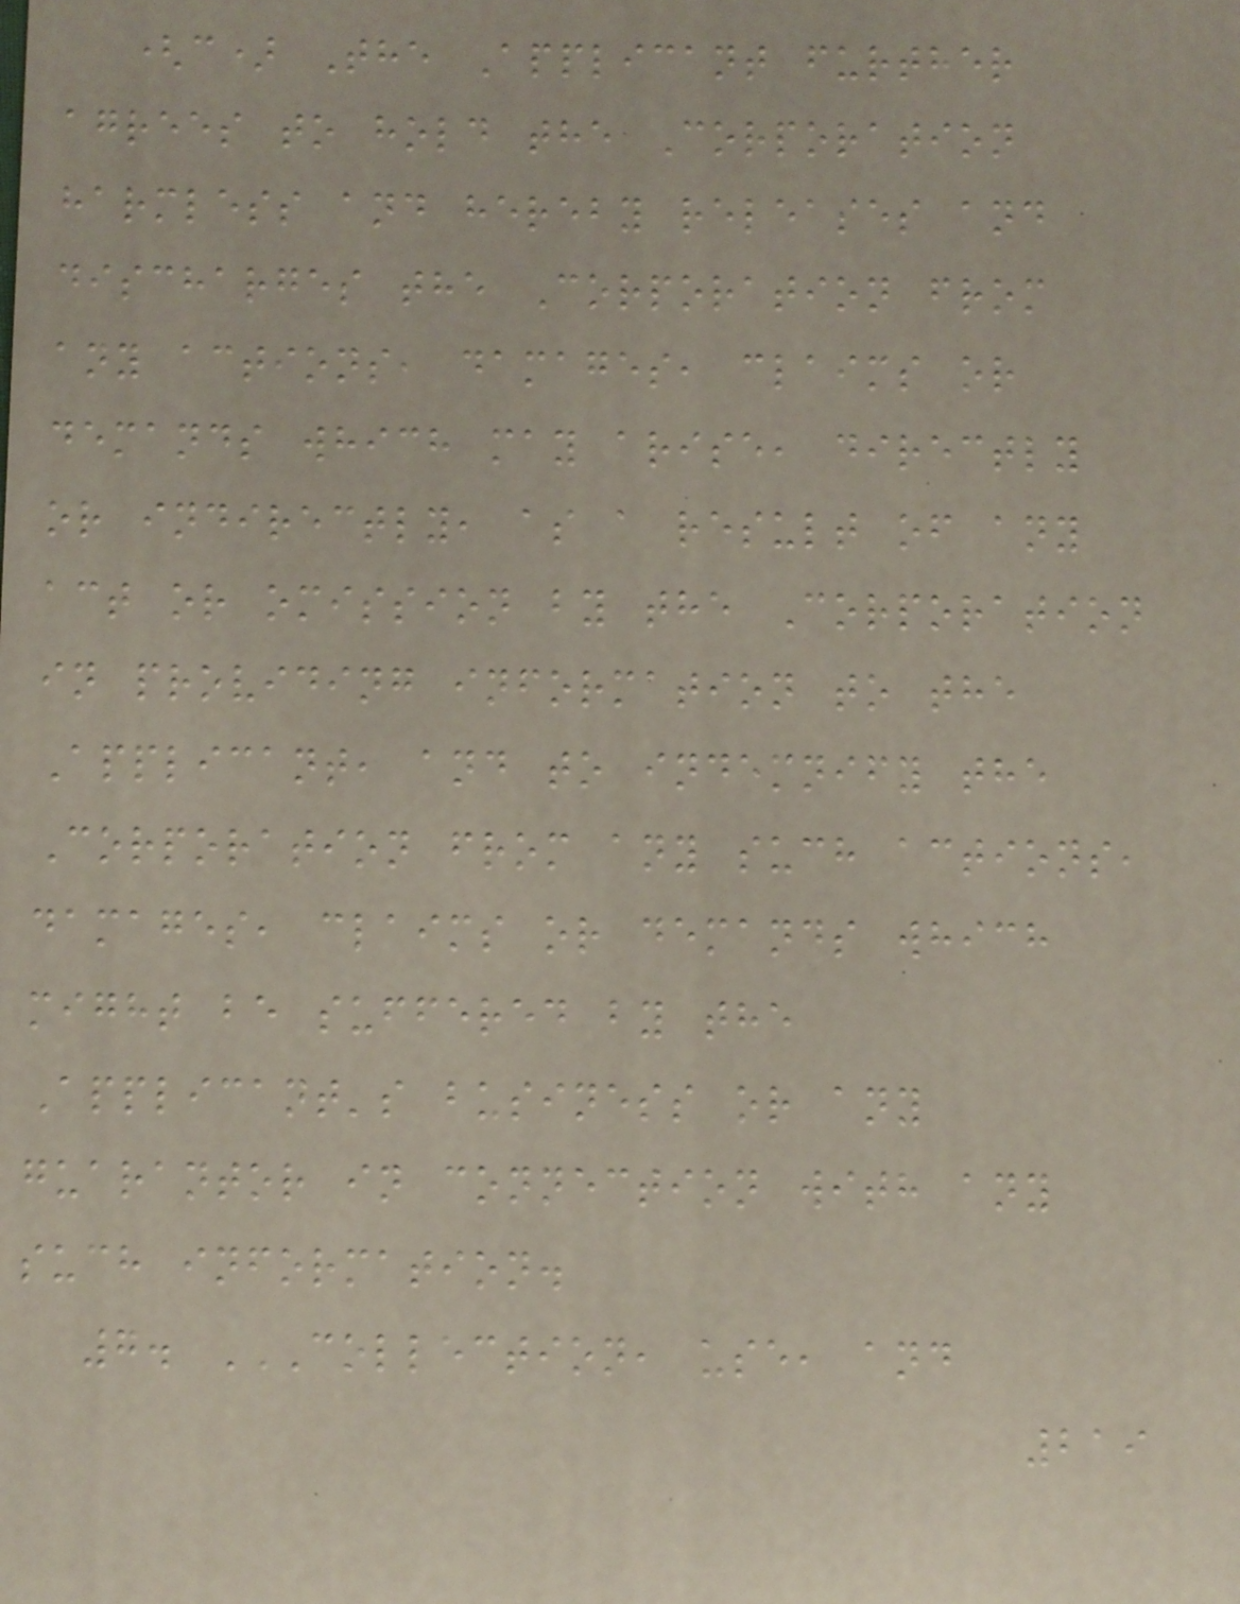(c) The Applicant further
agrees to hold the Corporation
harmless and hereby releases and
discharges the Corporation from
any actions, damages, claims or
demands which may arise, directly
or indirectly, as a result of any
act or omission by the Corporation
in providing information to the
Applicant, and to indemnify the
Corporation from any such actions,
damages, claims or demands which
might be suffered by the
Applicant's business or any
guarantor in connection with any
such information.
7. COLLECTION, USE, AND
219
